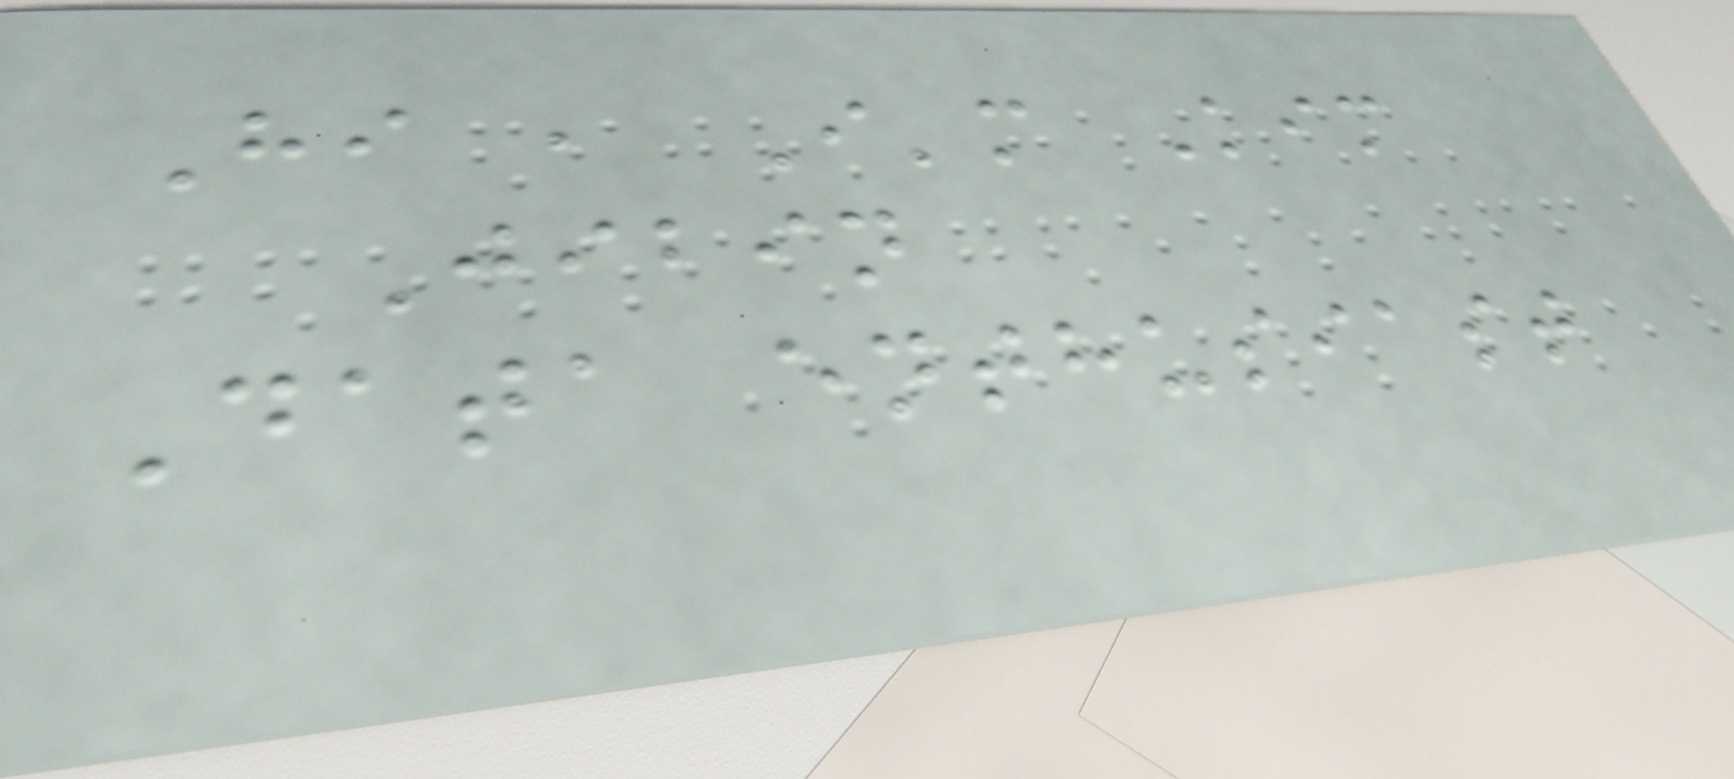Hi , I'm Kim
Jibin
Data enthusiast
